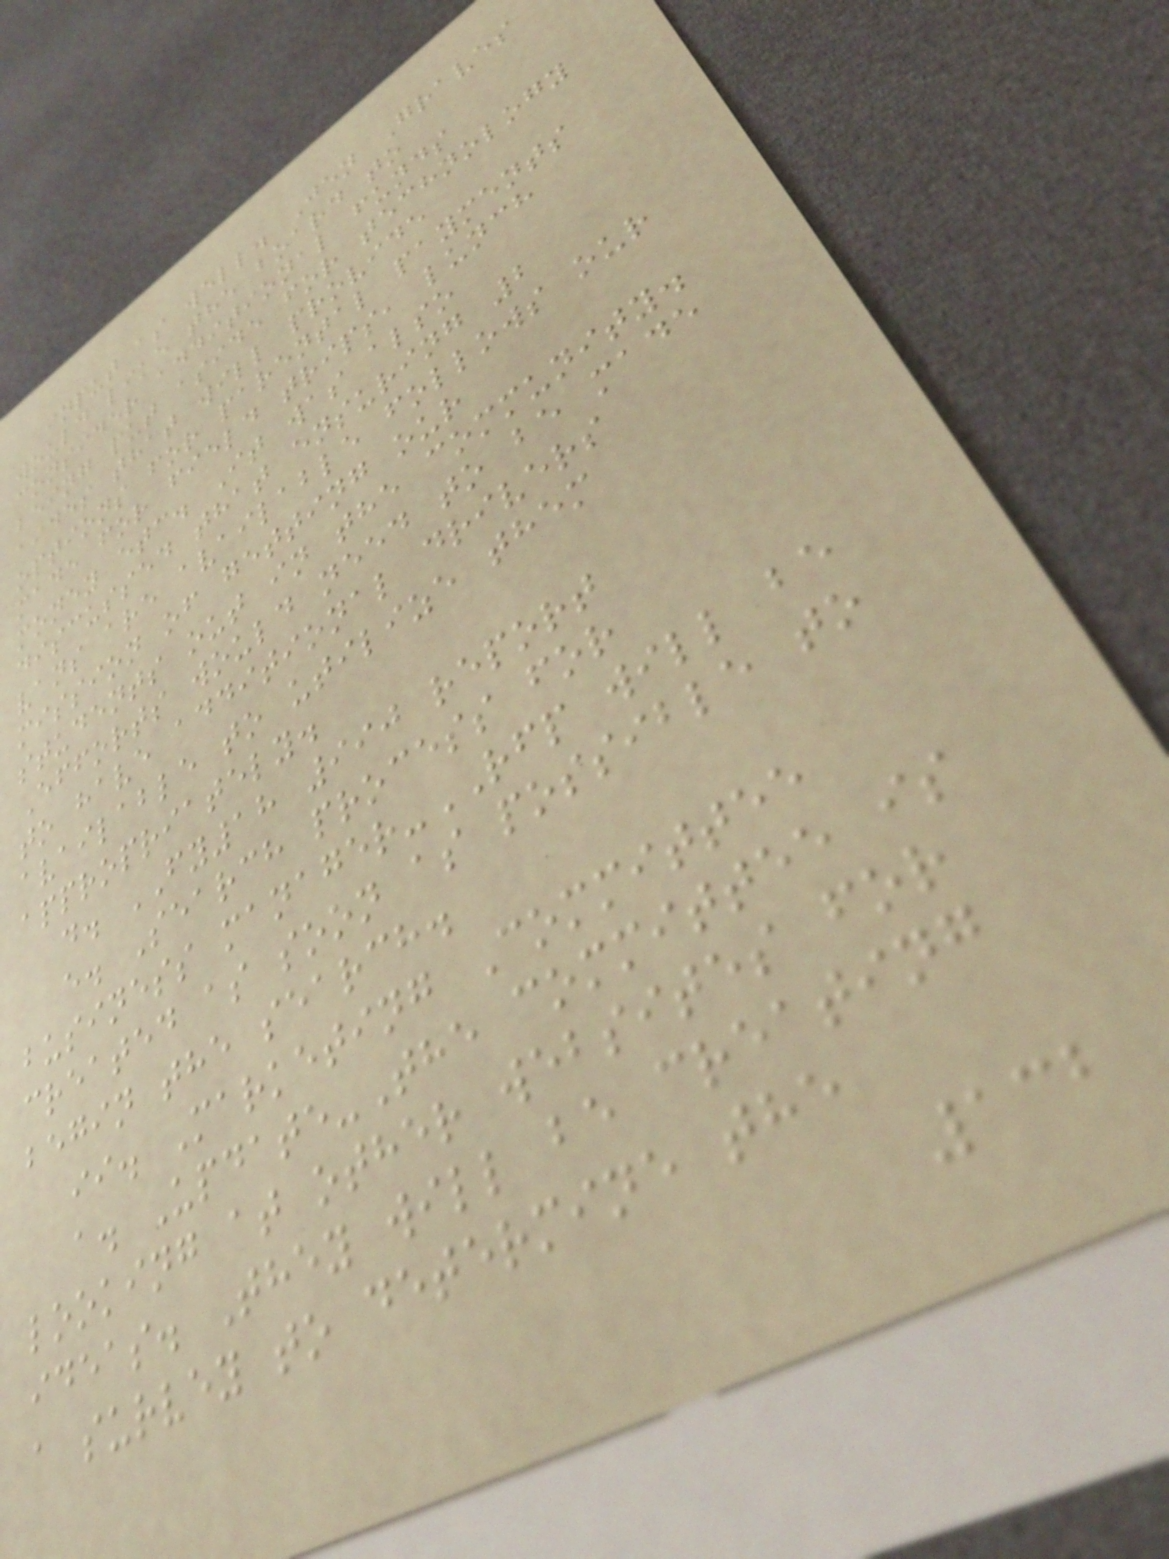input as well. Jen Graves
would like the board to
consider additional funds
being put aside for technology
aides that will provide
options for parental payments
made for field trips, lunch
money etc. It was also
discussed that ensuring 2
vans are available follows our
mission of getting our
students out in the community.
Efforts would need to be made
to have additional drivers
available to utilize them
appropriately.
d. FY18 990 report
e. Search process for
business manager-RFP will be
created as soon as possible to
begin the search.
ii. Marketing Committee
a. Update-The committee is
looking at other websites for
ideas. They will be creating
a survey to determine the
132
